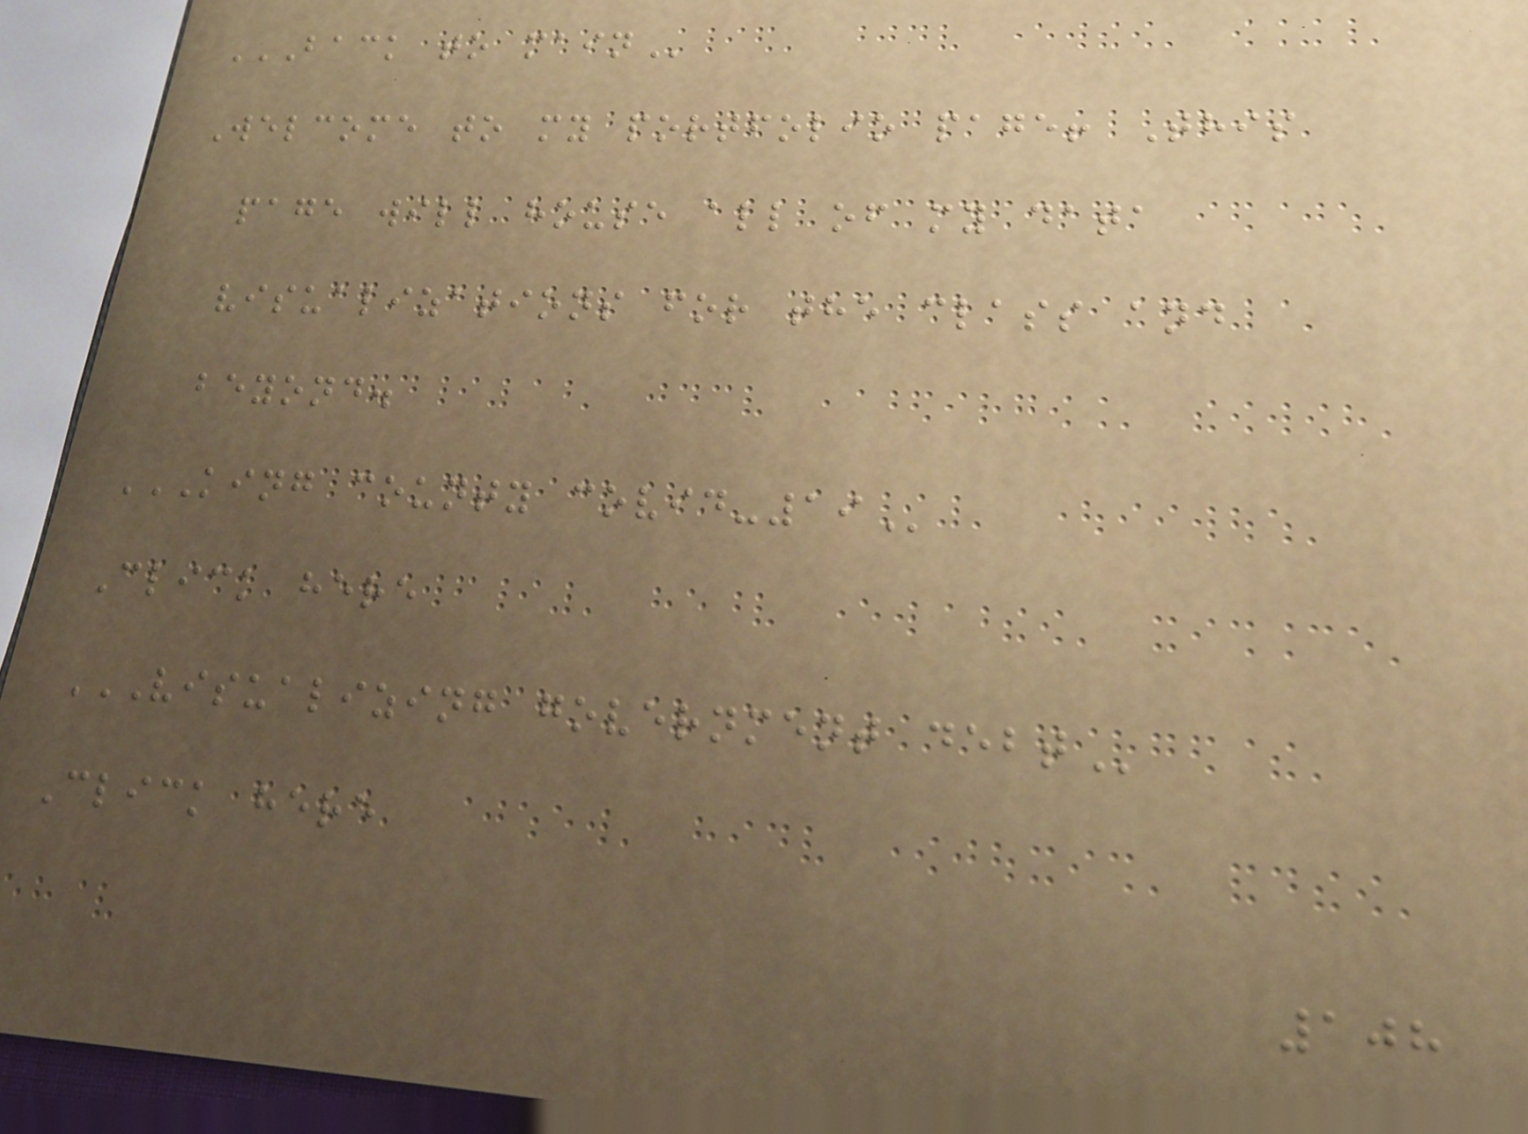BACK TO MAIN
Welcome to my portfolio page! This
page will house all of my data
visualizations for the class and
beyond.
KING COUNTY COVID-19
Click here
VISUALIZING GOVERNMENT DEBT
Click here
108
